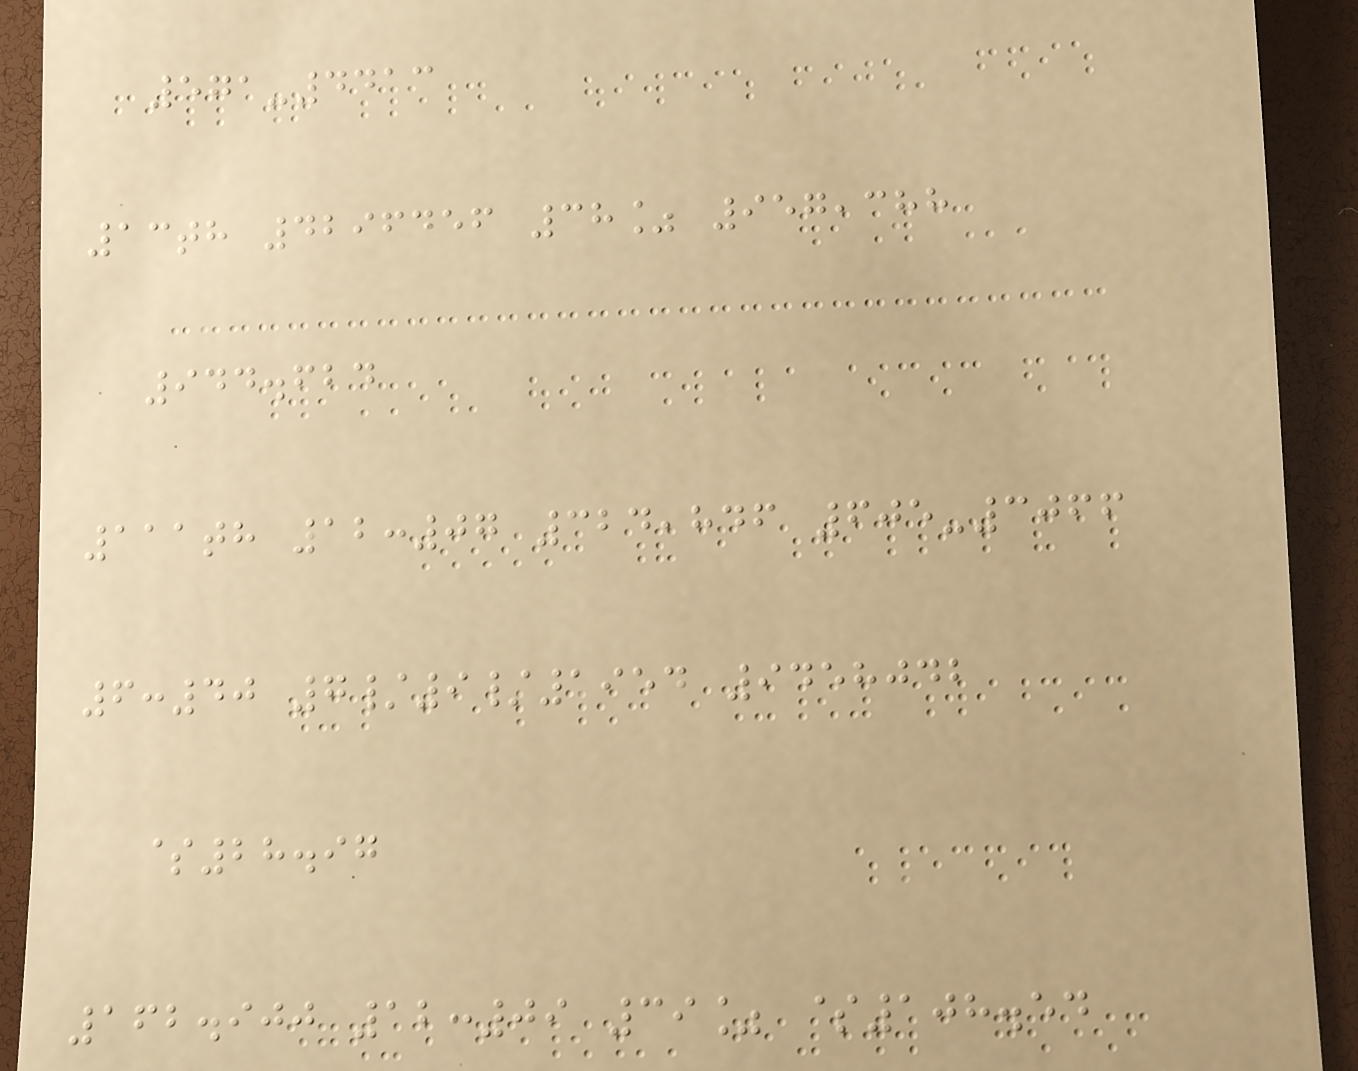571-4413
13th 4296456 38% 957,388
944.624
111th 12:07 324,846 605-3066
6:40 7/9/1954 9458042
$28.97
162.900 12:09 39% $108.54
